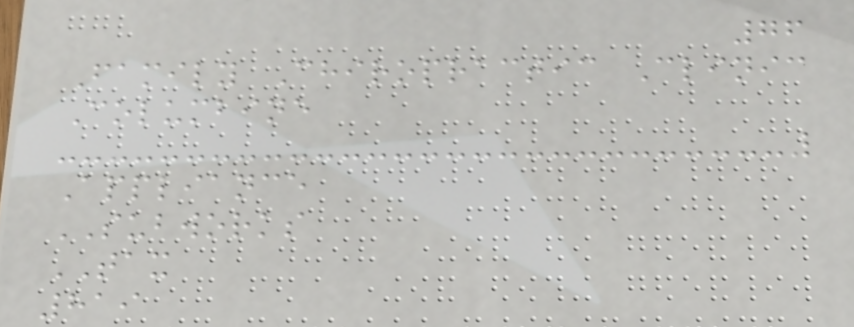76
Family Chiropractic Clinic
Columbine
Appliance
SUBWORKS
TAX
819
